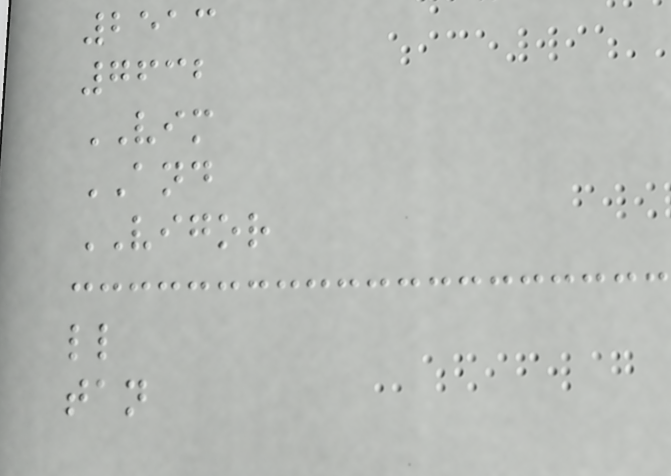2513
7632
VIM
AND
VIGOR
ll
tan
